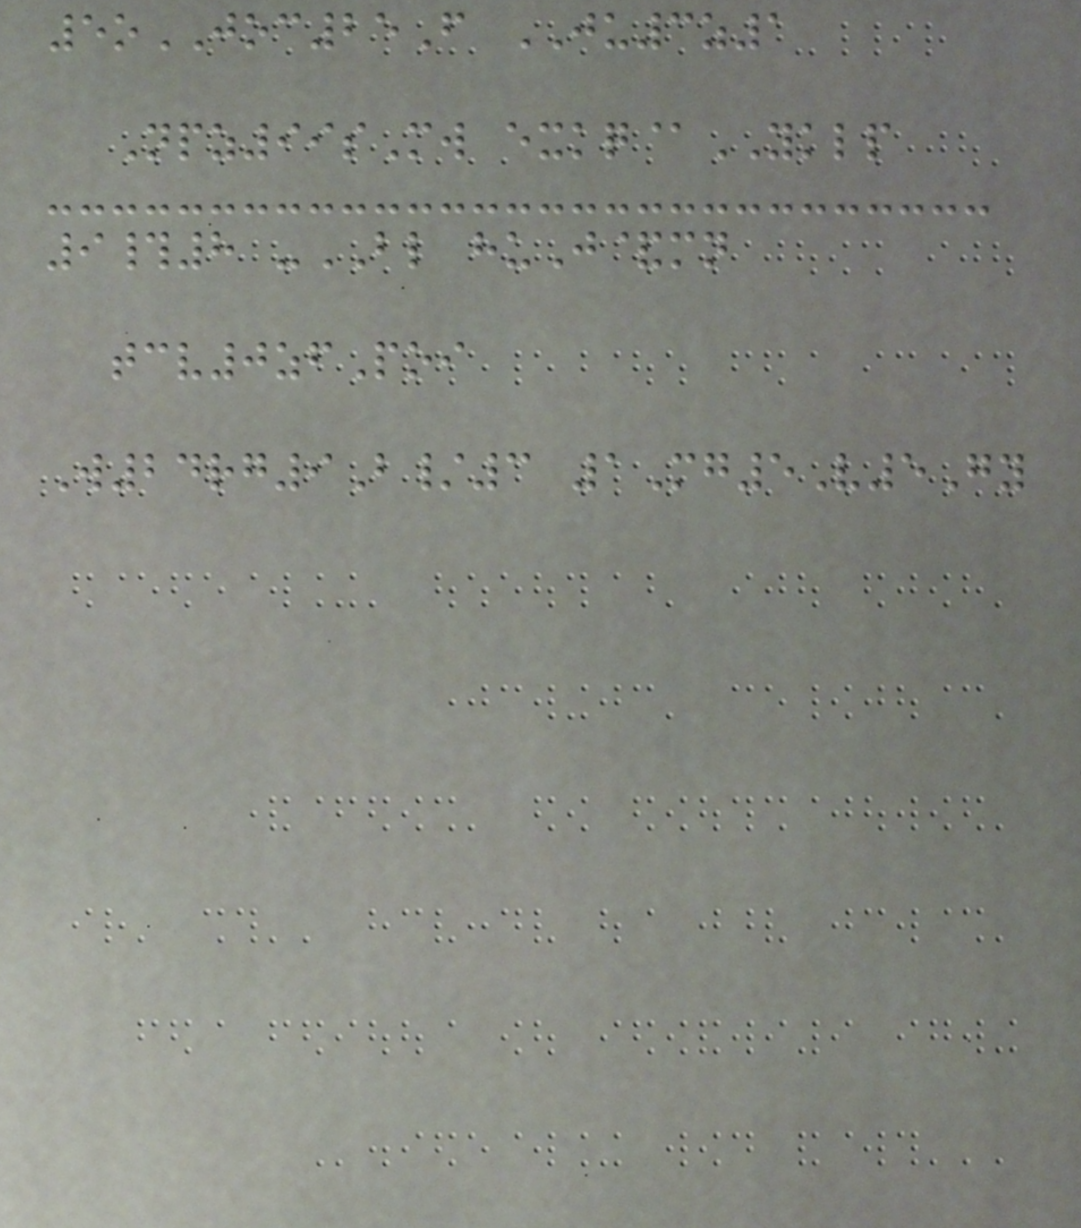5oJOC25F JU3z1
Npz99sMw exkq@YKLP
9#8 -BL huJ&mn
tcv0zfPoi
W24rg9B/3 1Mg5V5Gy
